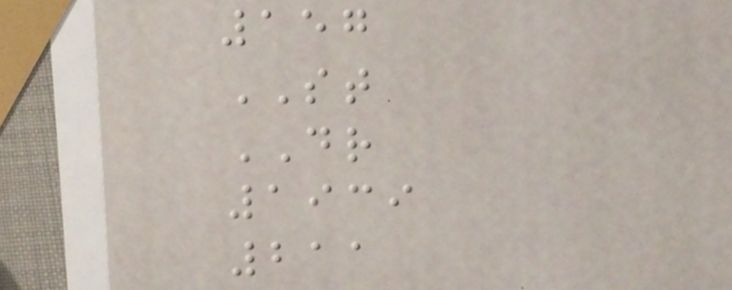157
ST
DR
1939
211
